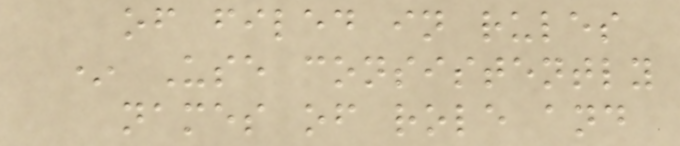of filed in rules
* Use consistently
names of role and
